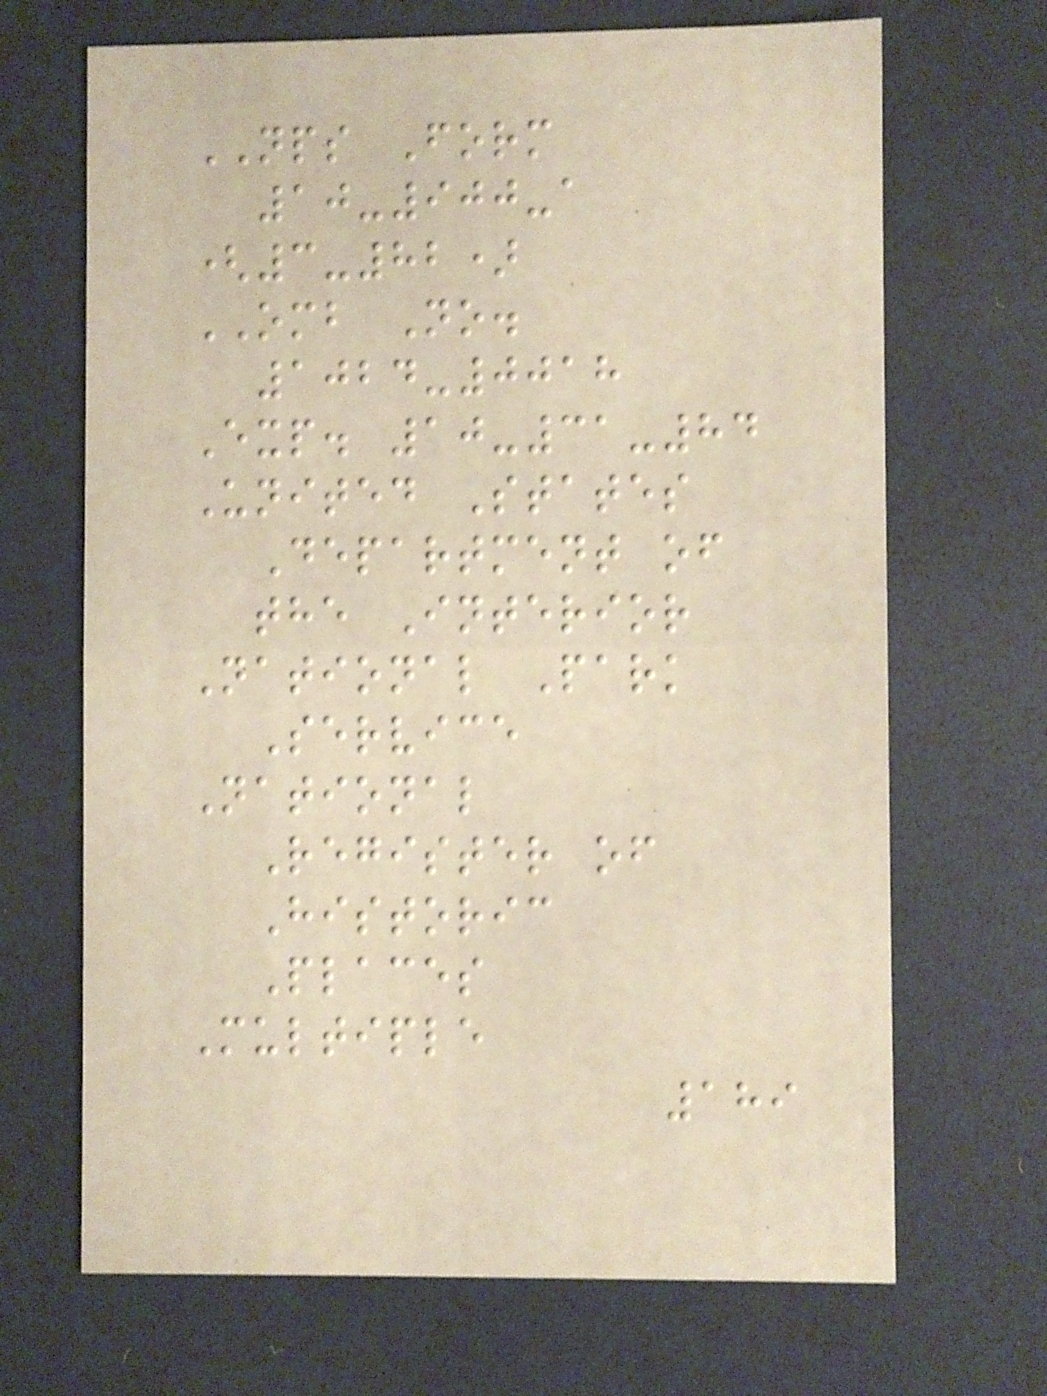NPS Form
10-900-a
(3-82)
OMB No.
1024-0018
Exp. 10-31-84
United States
Department of
the Interior
National Park
Service
National
Register of
Historic
Places
Multiple
189
